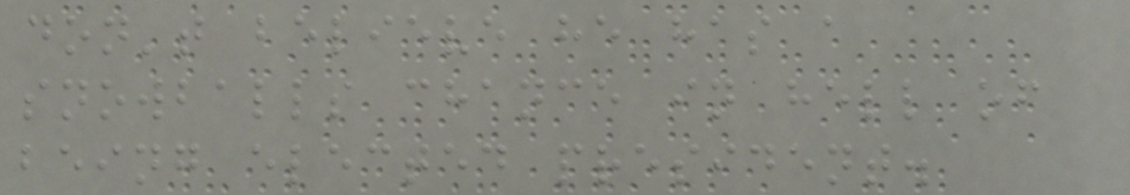don't believe he has a
snowballs chance in hell of
being elected president.
